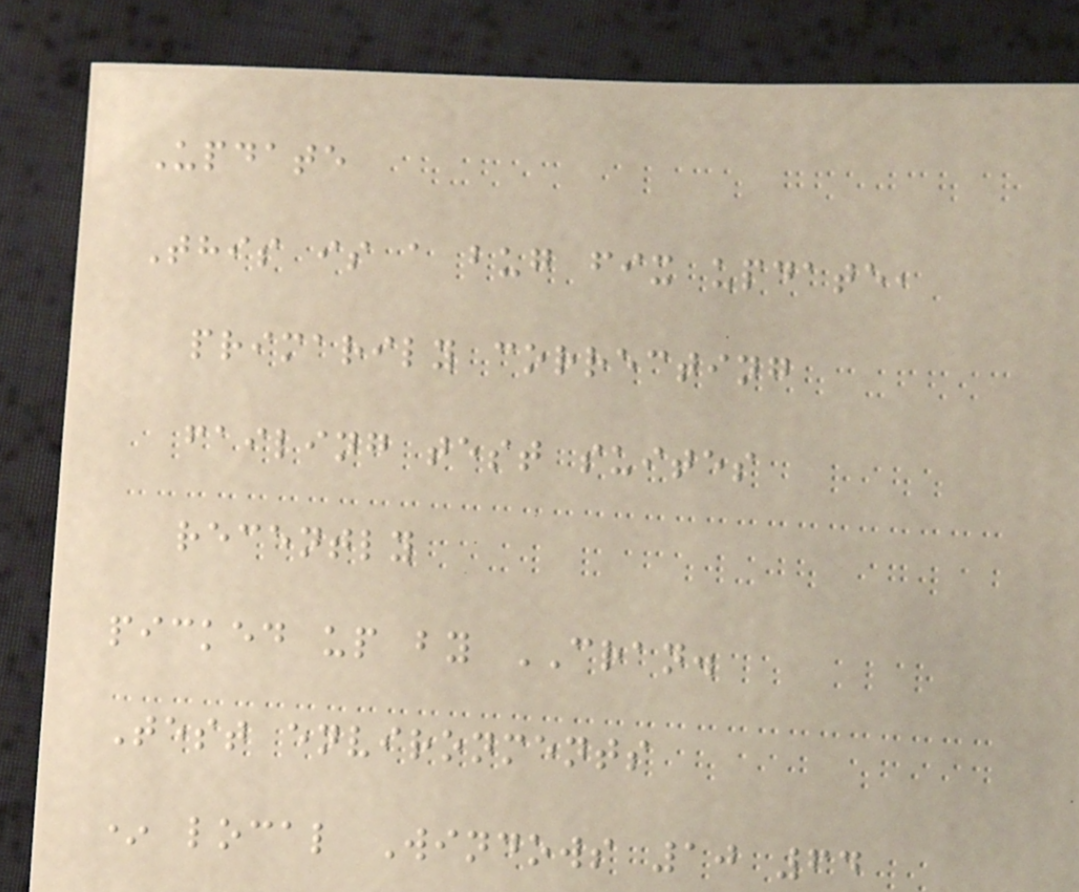Update
This is a bug fix update,
primarily correcting
failing test suites
recently
picked up by CRAN.
Test environments
* local Windows 10 64
